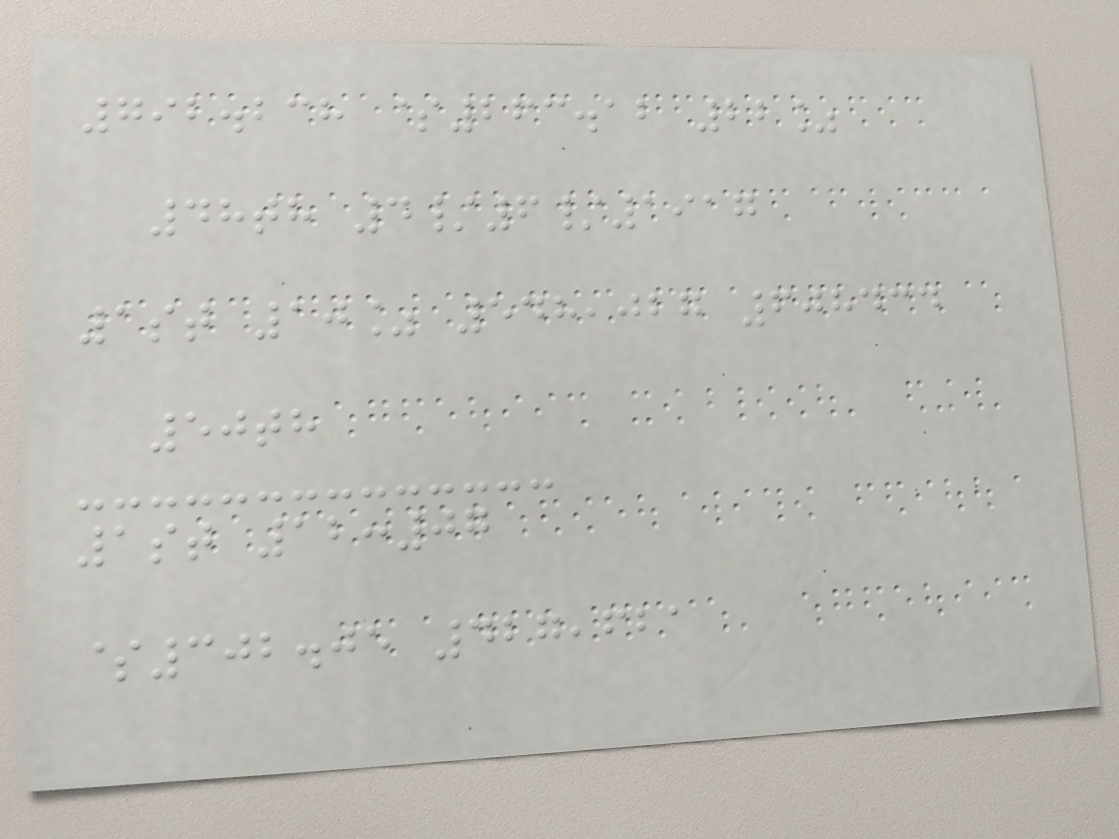792.238 $263.12 22%
48th 4/6/1917
1st 10% 548,027 608434
50th
1st 12:07
$302.05 427,621
